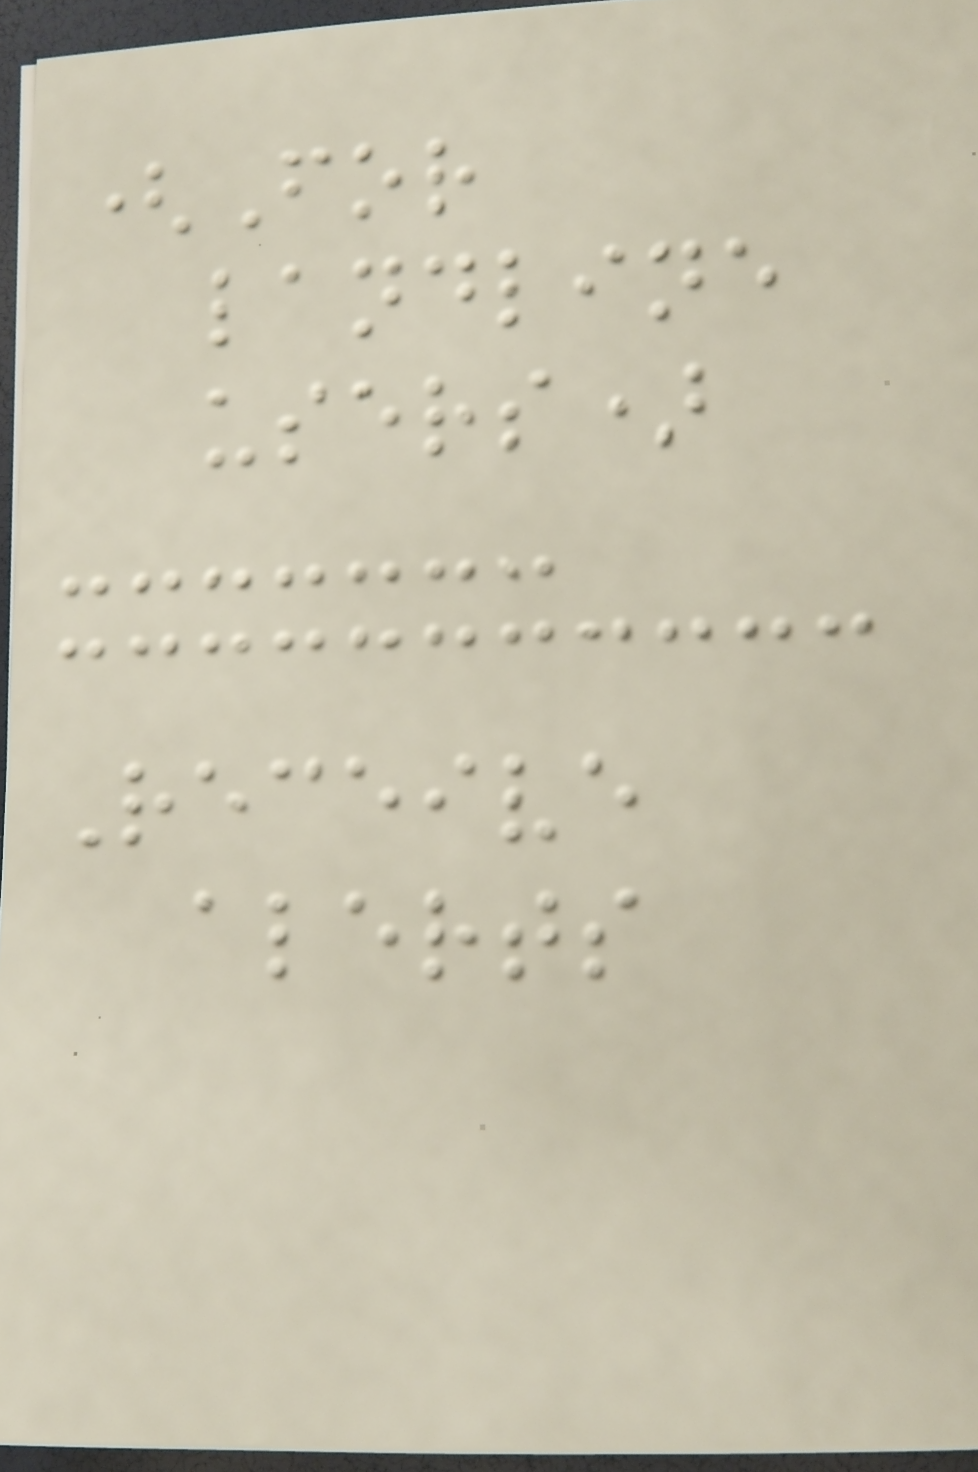(For
landline
users)
Receive
alerts
